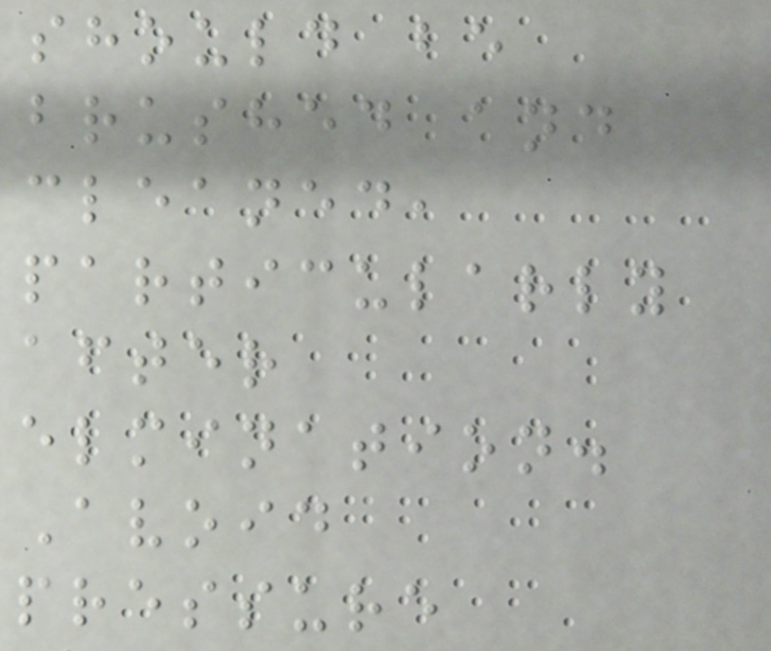should be
brushed and
cleaned,
particularly
after
elmination.
Avoid
pressure
